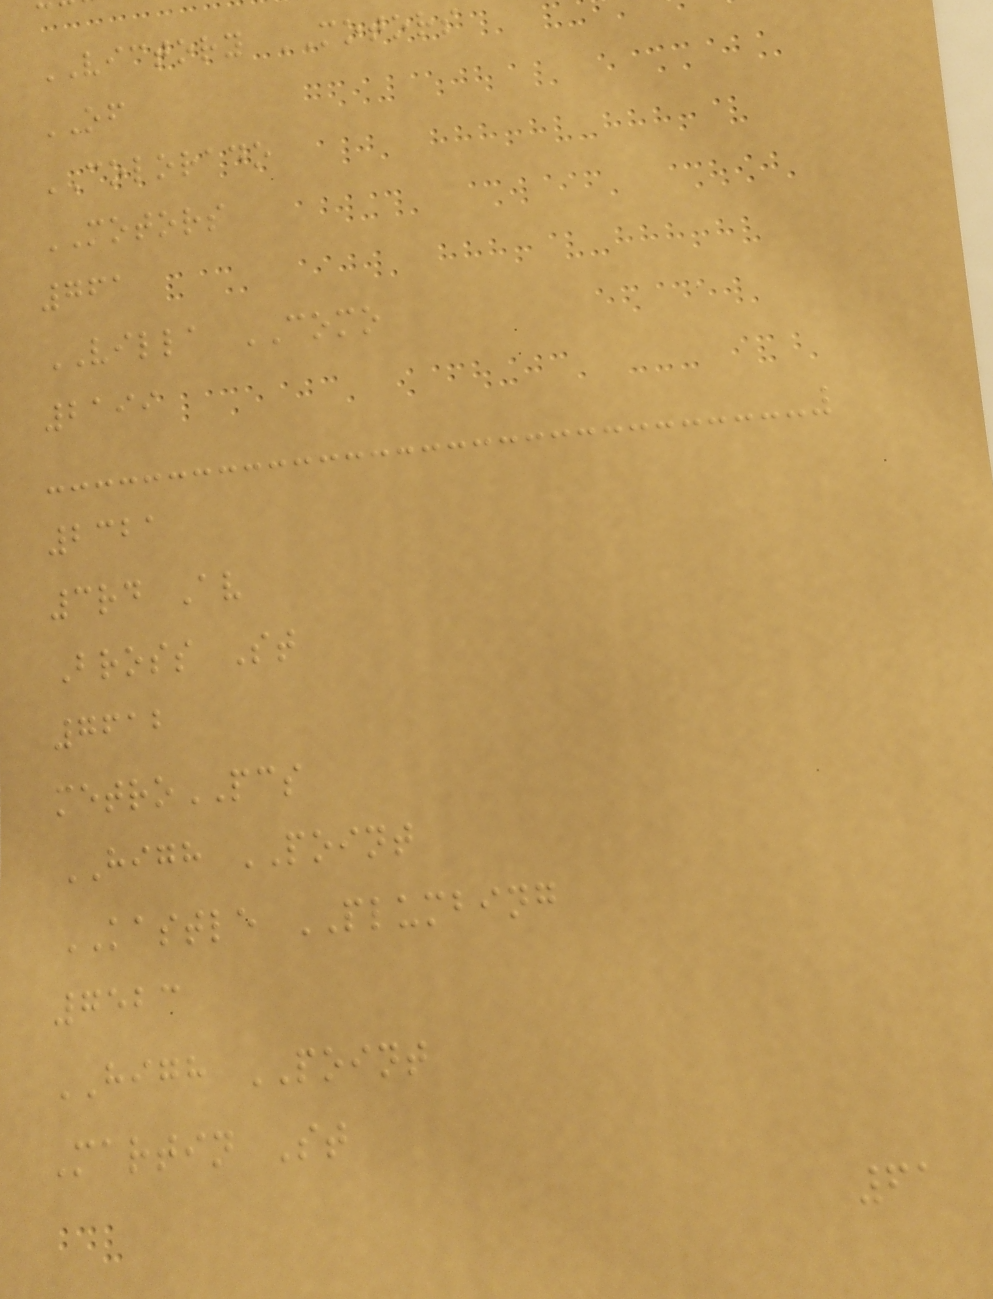VICTORY MOTORS
OF
COLORADO
MOTORS
761
VILLA COMO
2199
2321
3rd Av
Bross St
7612
metroPCS
HIGH POINT
KASTLE PLUMBING
7523
HIGH POINT
Martin St
61
